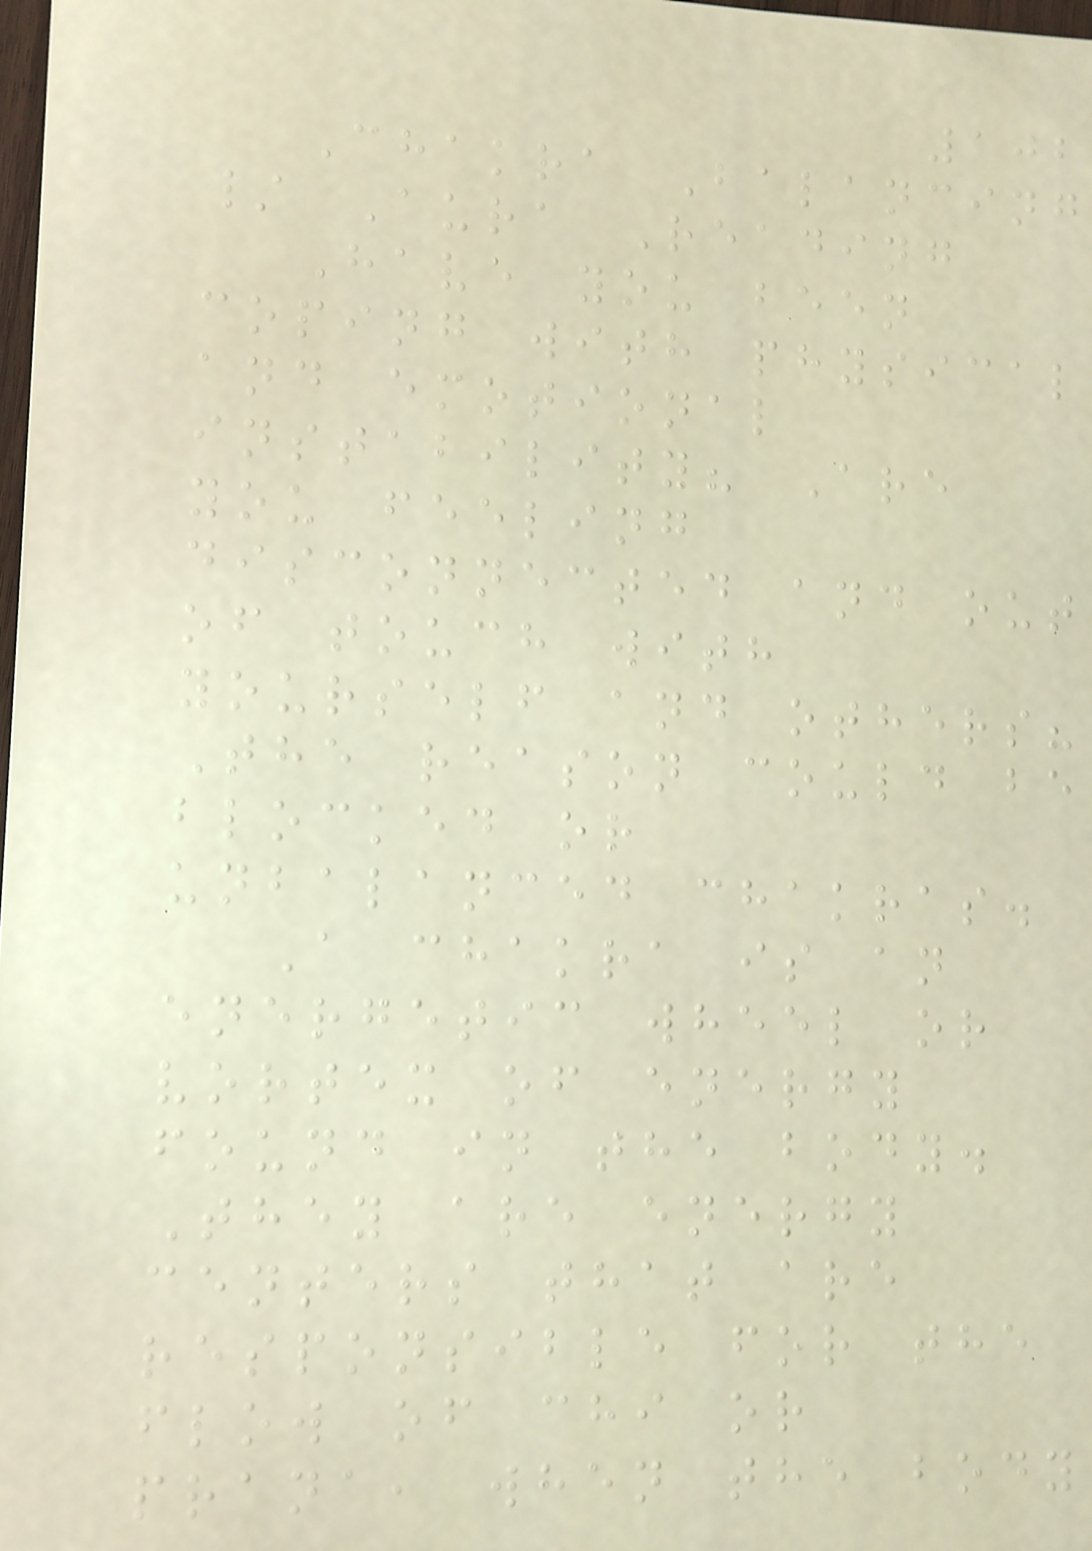102
Chakra Balancing
/ Aura Reading
Have you been
coping with physical
and emotional
instability? Are
you feeling
disconnected and out
of touch with
yourself and others?
The reason could be
blocked or
unbalanced chakras.
A chakra is an
energetic wheel or
vortex of energy
found in the body.
They are energy
centers that are
responsible for the
flow of chi or
prana, when the body
